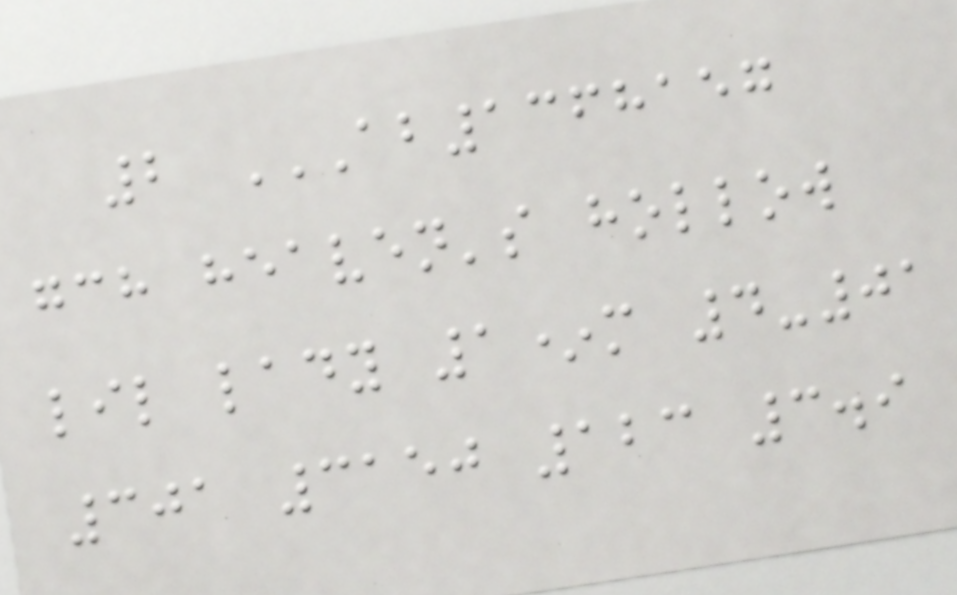2 AB1368157
GCH HEAVEN'S HOLLOW
LIL LADY 1*M 4-01
301 3150 123 3.9
